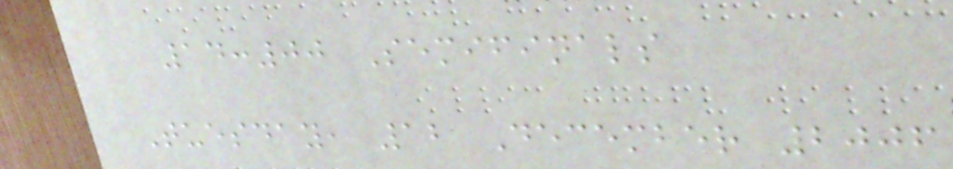14:00 Semifinals
Tuesday, 12 December 2006
